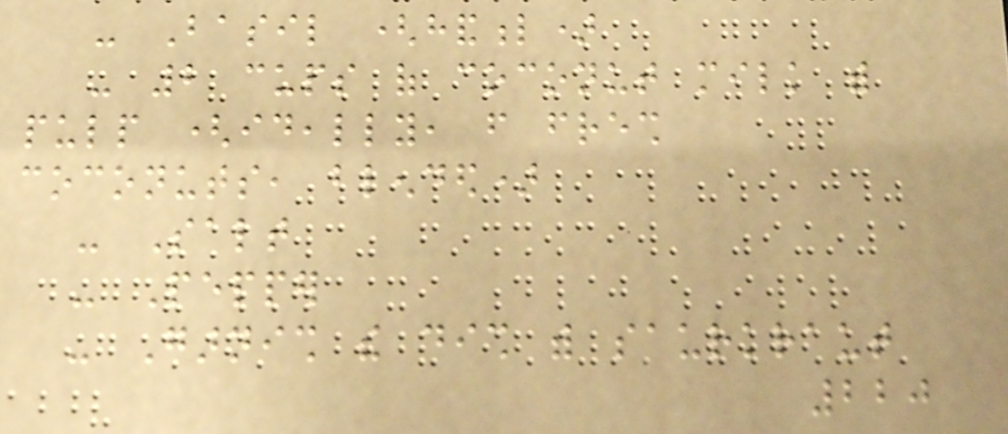- Basil (handful)
- 2 cups of coconut milk with
pulp (ideally, from fresh
coconuts, blended)
- Salt
- Pepper
- Garnish the dish with saurkraut
220
